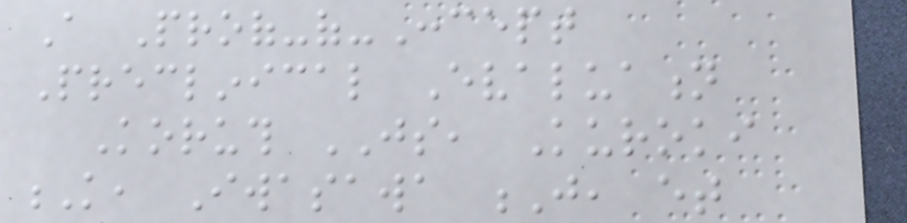A Proof-of-Concept
Preclinical Evaluation
Koruth JS, Kuroki
K, Iwasawa J, et
